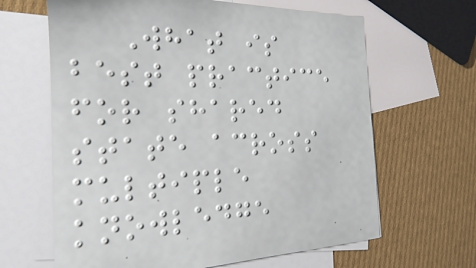What is
best practice
for shared
state across
multiple
knowledge
